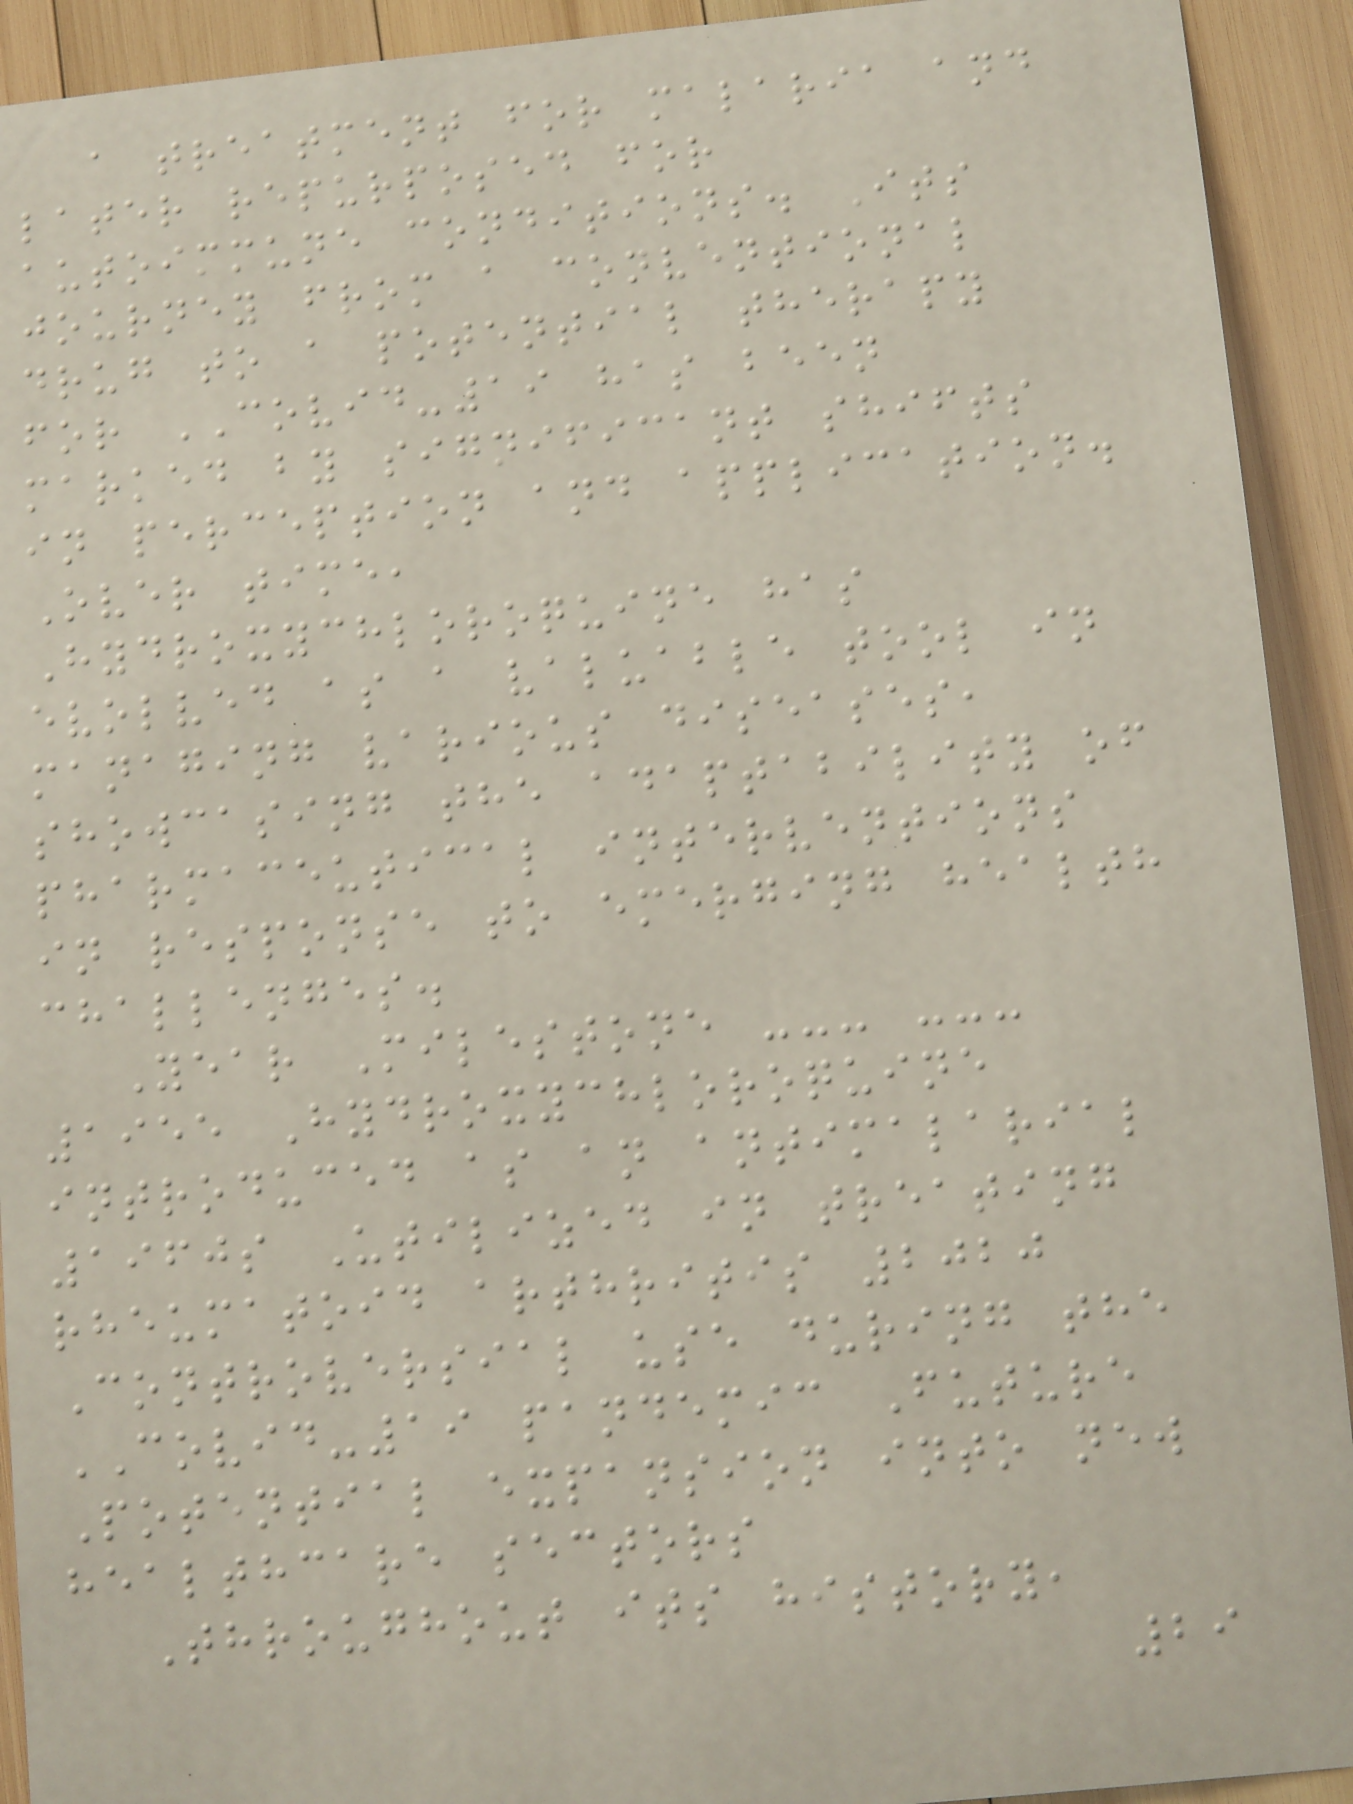a treatment for malaria and
later repurposed for
autoimmune conditions. Its
journey from a conventional
drug to a potential therapy
for COVID-19 has been
marked by significant shifts
in perception and application.
Over time,
Hydroxychloroquine has
evolved as a valuable tool in
managing various diseases,
showcasing the adaptability of
pharmaceutical interventions
in response to emerging health
challenges.
Year Milestone --- ---
1955 Hydroxychloroquine
introduced as an antimalarial
1960s Utilized in treating
rheumatoid arthritis 2020
Controversial use during the
COVID-19 pandemic Future
Potential expansion into new
healthcare sectors
Throughout its history,
29
